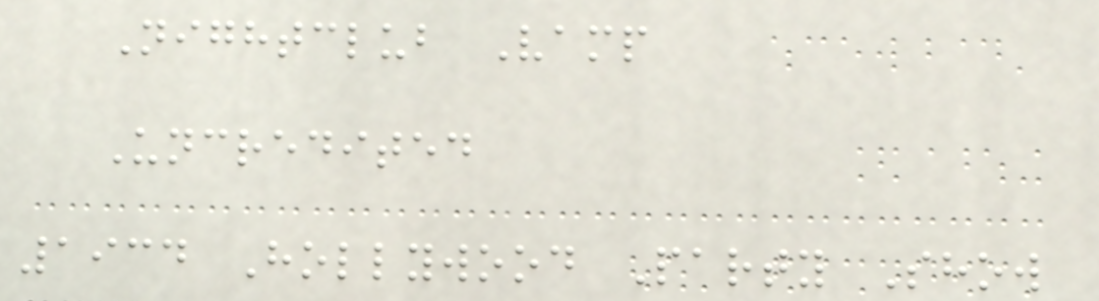Nightclub Vamp
Uncredited
1934 Hollywood Party Show
